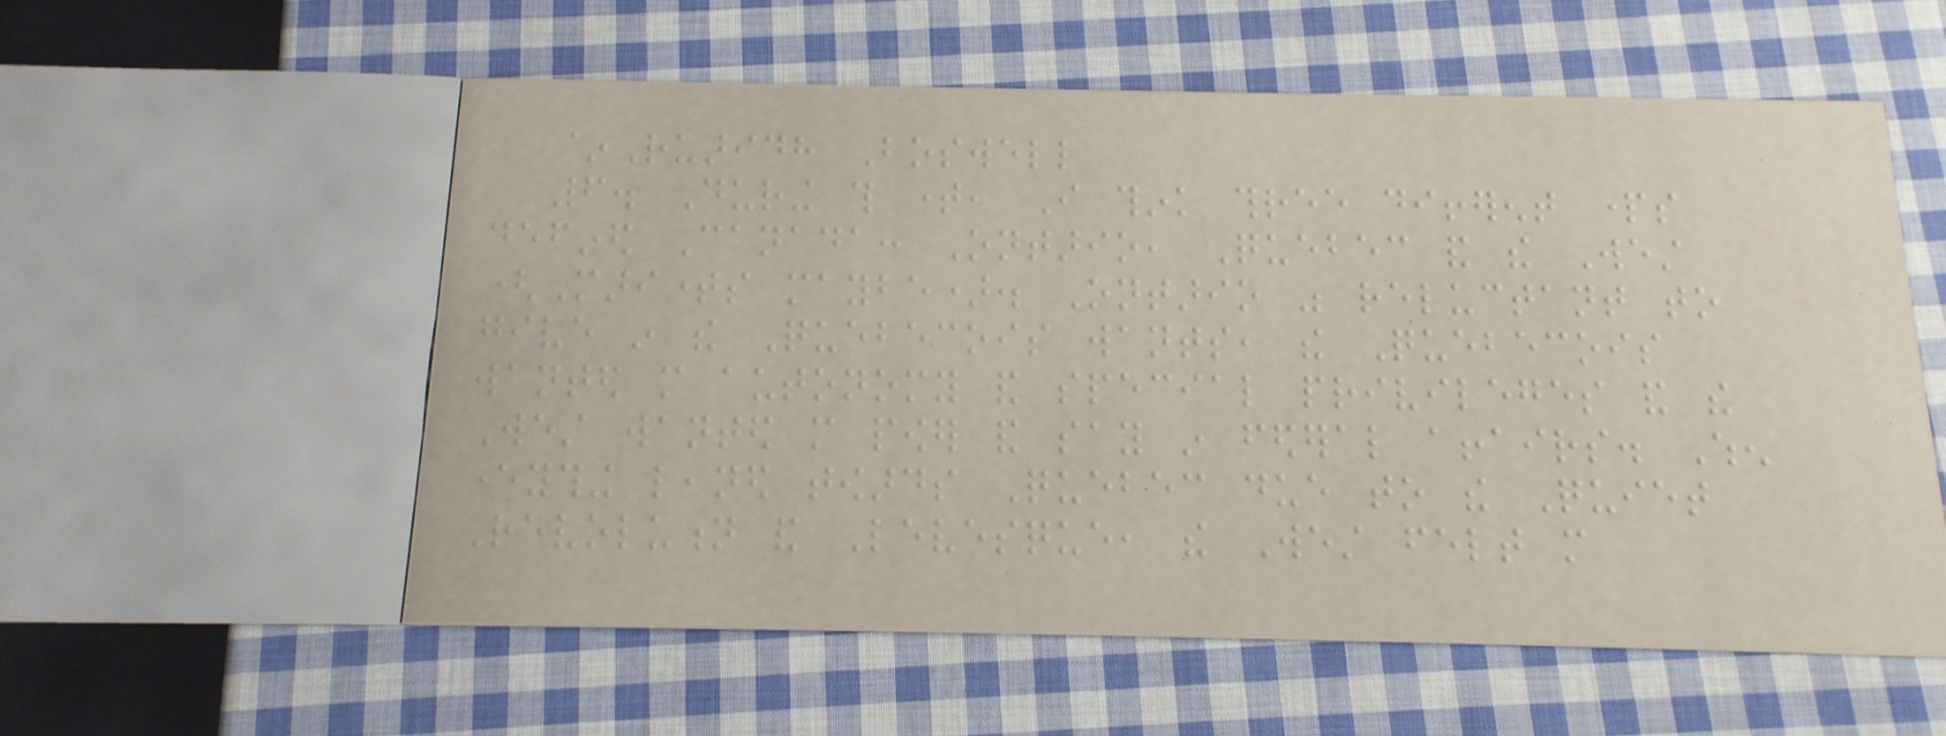~Ruaridh Boswell
6. During this time, I think three different parts
defined Canada: Ontario, Quebec and the West
(Maritimes maybe). Ontario was reluctant to
give in the Quebecois wants, the Quebecois
wanted more autonomy and special privileges and the
West wanted more power and say in federal affairs. When
everything leaned towards Quebec due to the Quiet
Revolution and Levesque, the West felt more
